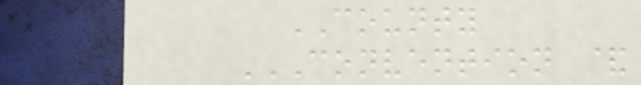COUNTY
CONVENTION &
